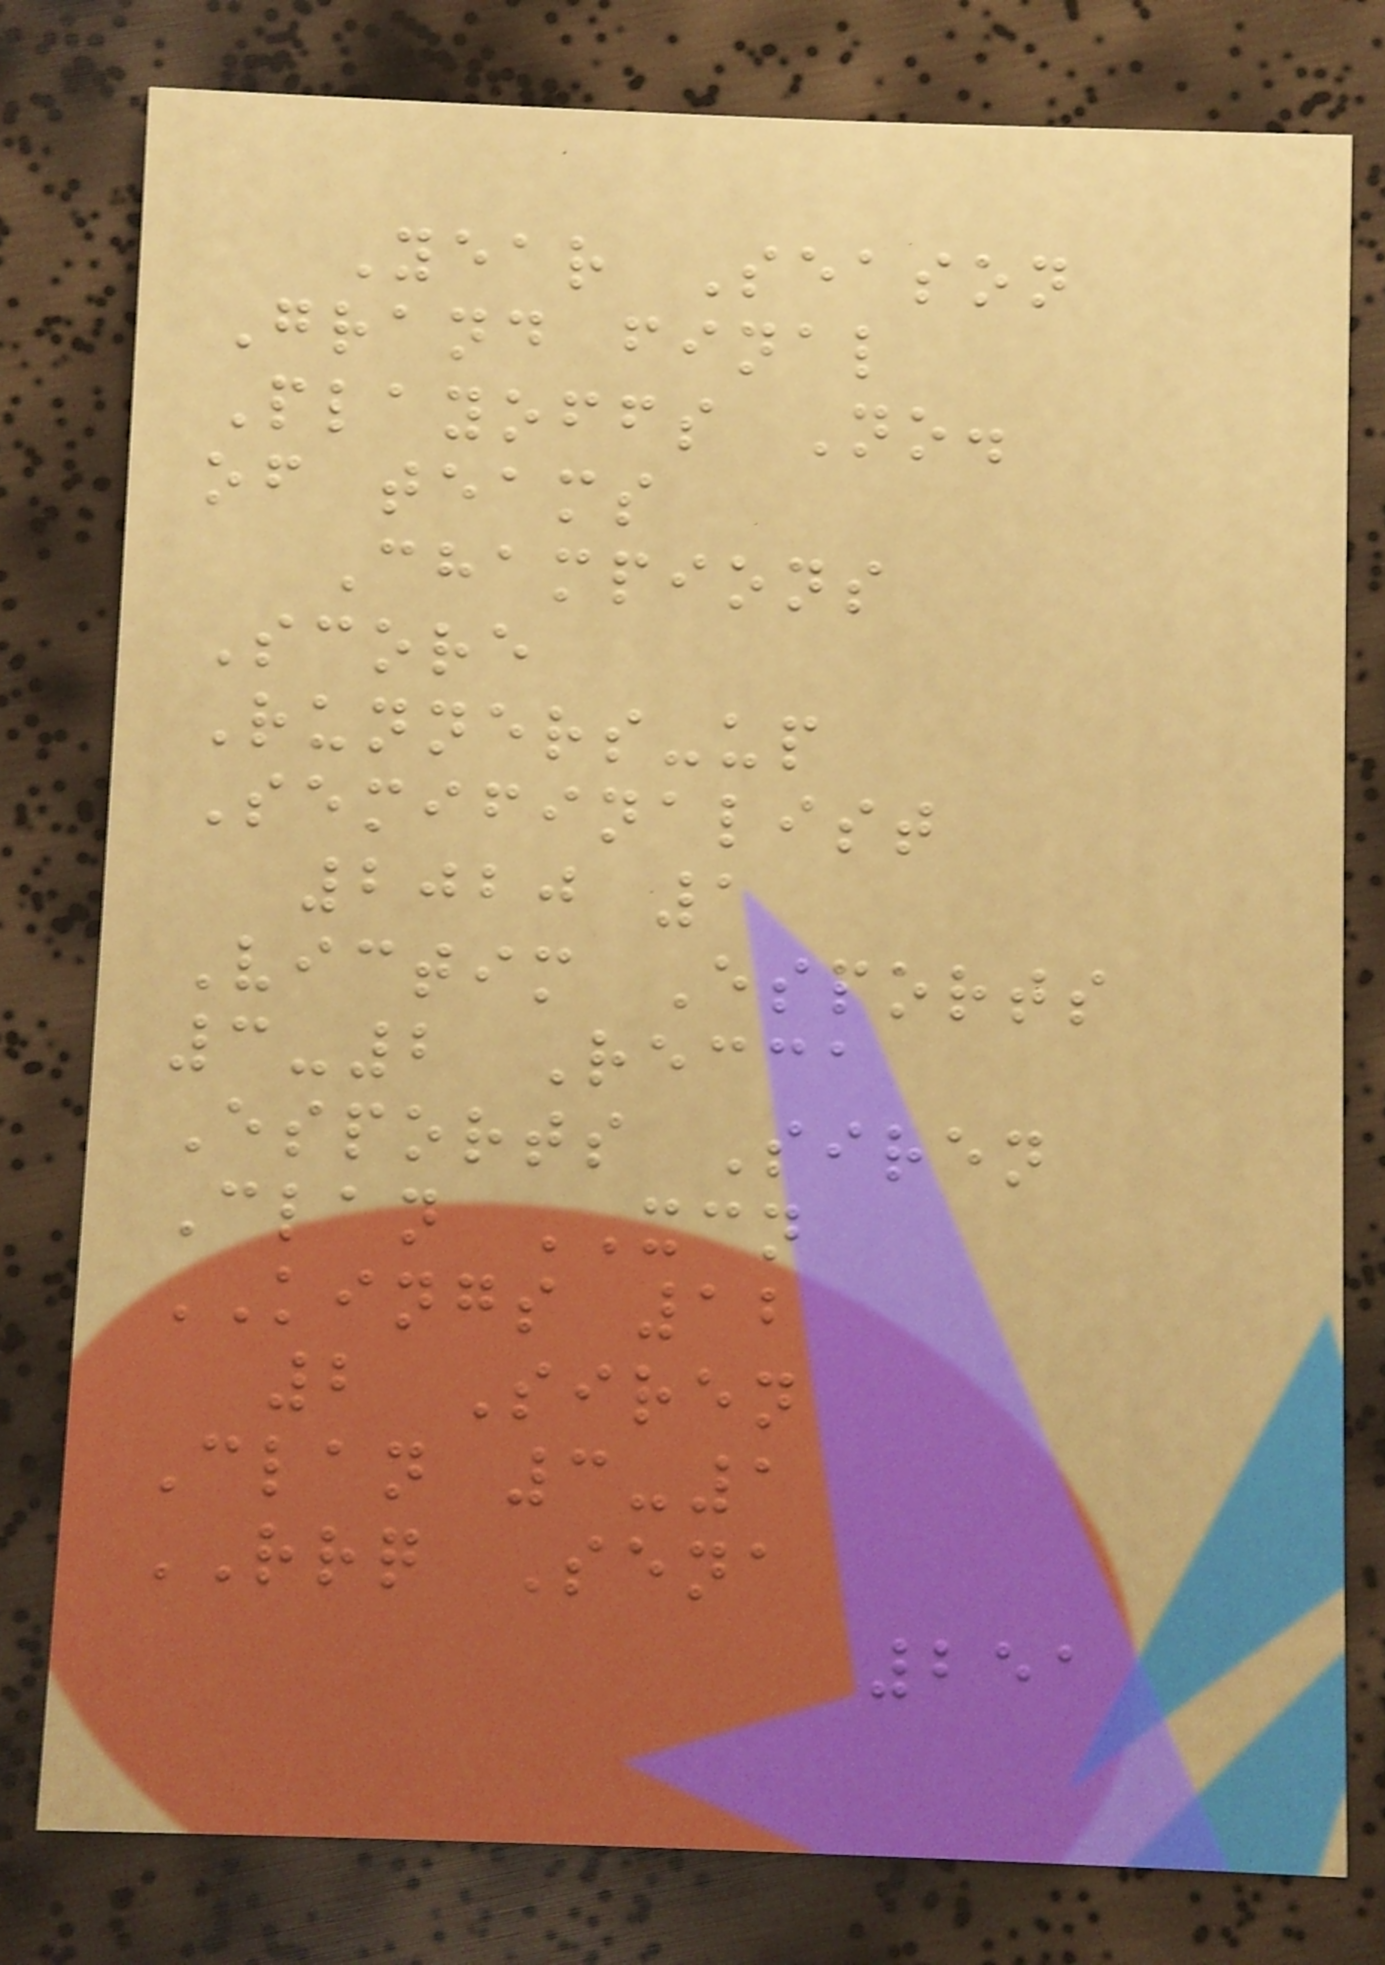Year Season
Grand final
Playoffs No.
of teams
Champions
Score
Runners-up
Semifinalist
2020 1
Victim Esports
3-2 Recca
Esports Siren
Clan XCN
KINGS 12
2 Siren
Clan 3-1
RRQ Sena
251
